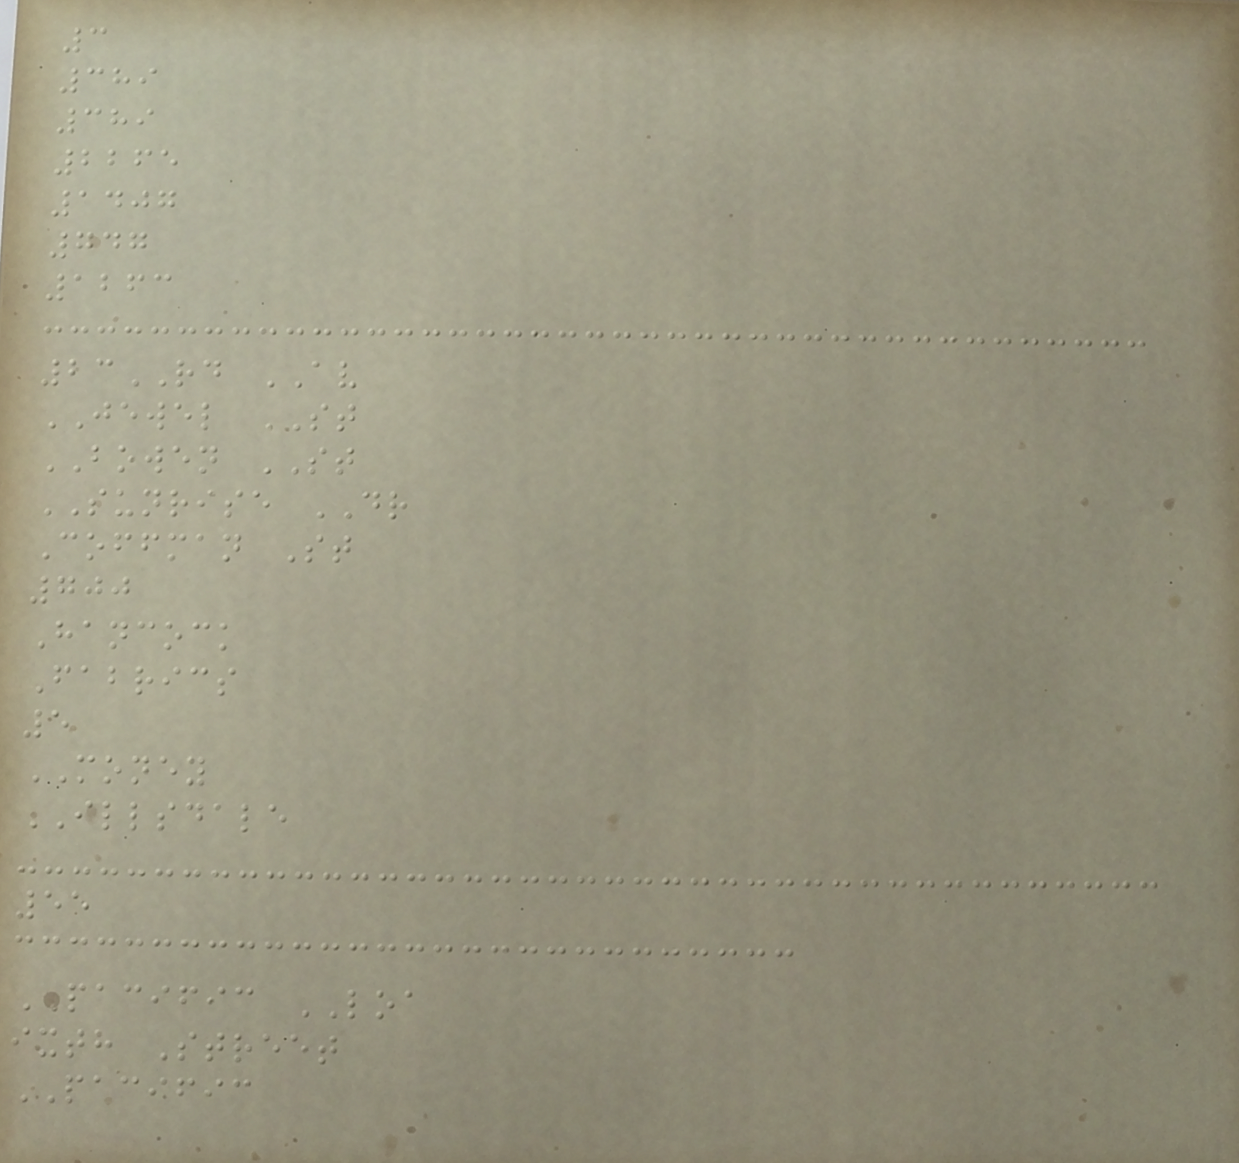3
389
389
2265
1407
747
1263
23RD AV
JEWEL ST
BOWEN ST
SUNRISE DR
Coffman St
700
Hancock
Fabrics
5
MONEY
ILLSDALE
55
PACIFIC LOA
ixth Street
PACIFIC
